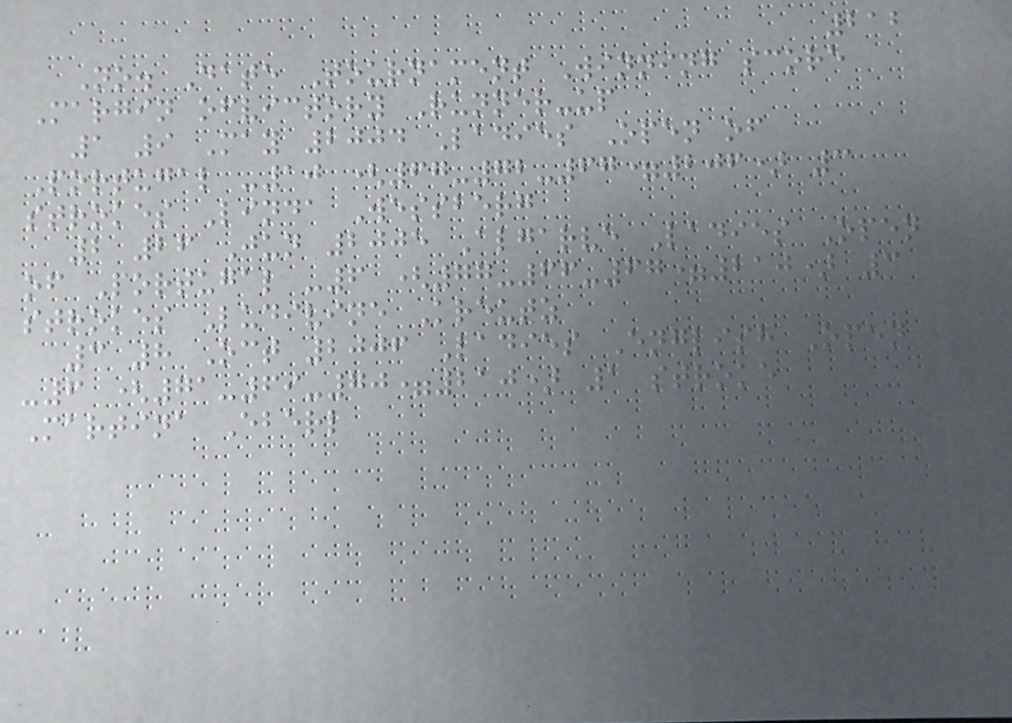212
No. Date Tournament Winning score
Margin ofvictory Runner-up
1 9 May 2004 Ladies Open of
Portugal -10 (67-72-67=206) 3
strokes Linda Wessberg
2 26 Jun 2005 Algarve Ladies Open
of Portugal -6 (77-66-67=210) 3
strokes Ludivine Kreutz
3 8 Oct 2006 Ladies English Open
-6 (71-69-70=210) 1 stroke
Martina Eberl
